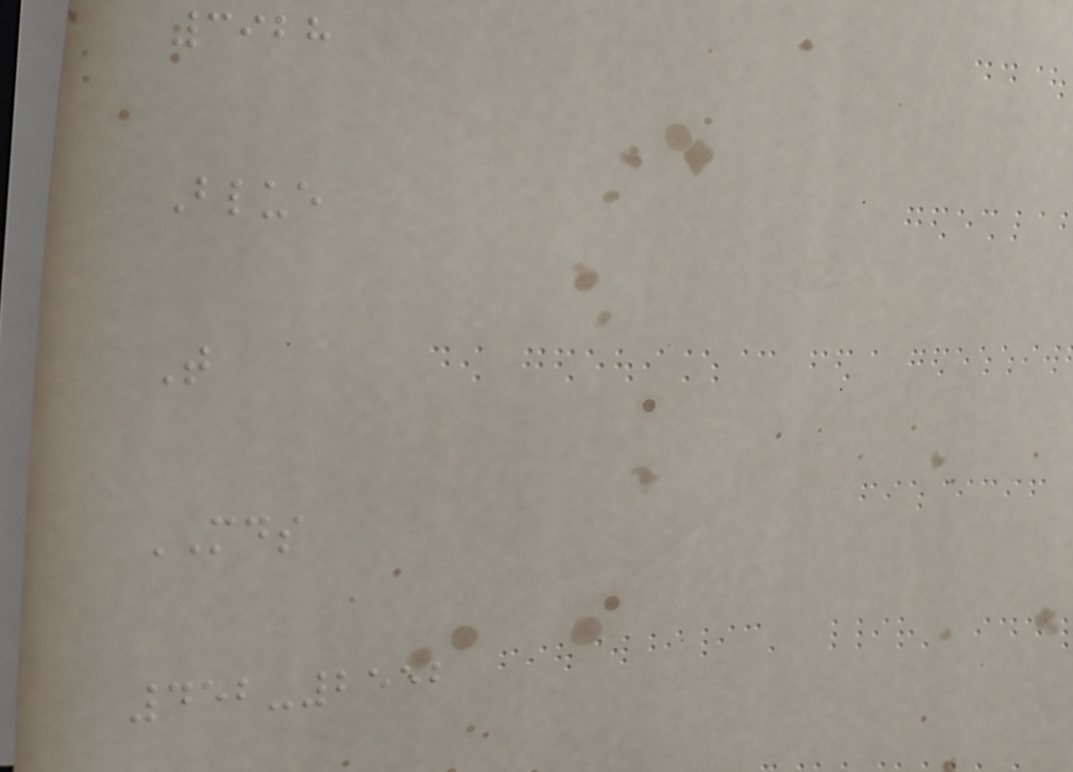3928
Blue
T
MDS
452-2552
